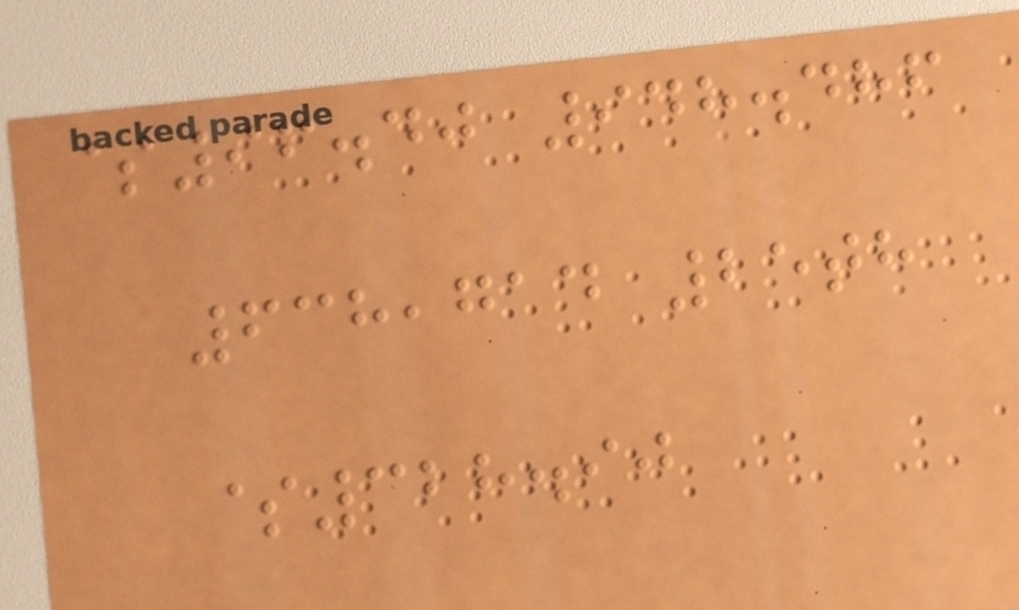$96.40 948.486
638,714 25th
$328.90
